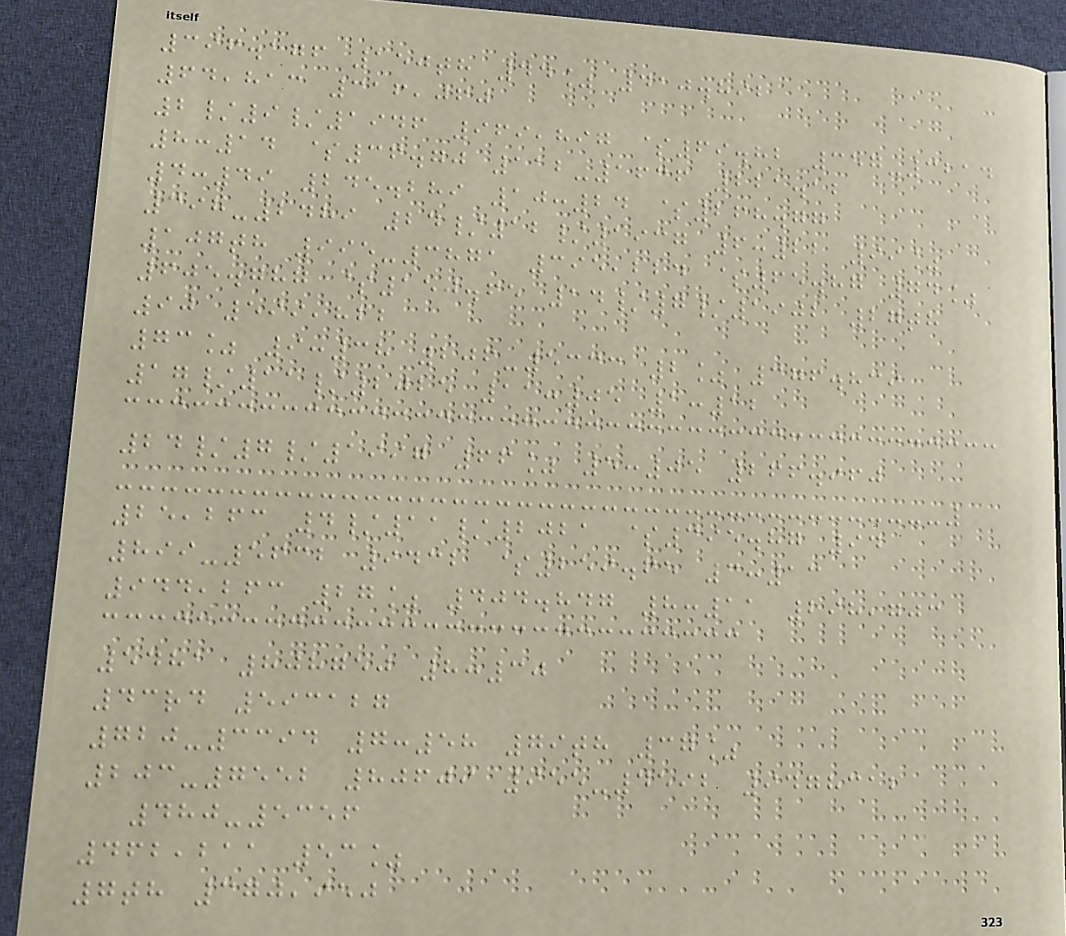396.176 150th 44% 410.892
64,813 316,060
2/9/1946 969,897 $69.82 357-3214
8:14 $36.70 112-1636 221.12
4:49 245.289 10:24 $268.77
398-2489 24/12/1937 6:22 99%
107th 995-3871 395,224 $65.87 74%
605.787 $150.65 14/7/1902 27th
90 599,822
73% 9:38 206-5333 2% 376.839
17/11/2025 11:05 1:12
24/7/1997 66% 5:05 266.960
25,263 4/11/2021 $395.87 94
899-5632 9432 $259.65 3:13
944,263 27% 404.847 8:11 298,703
5481 808750 8:30
43rd 593127
720-3394 7:58 79th 37%
203-7552 80609 955-4592 9478312
480-5356
462,211 53%
7th 370,950
